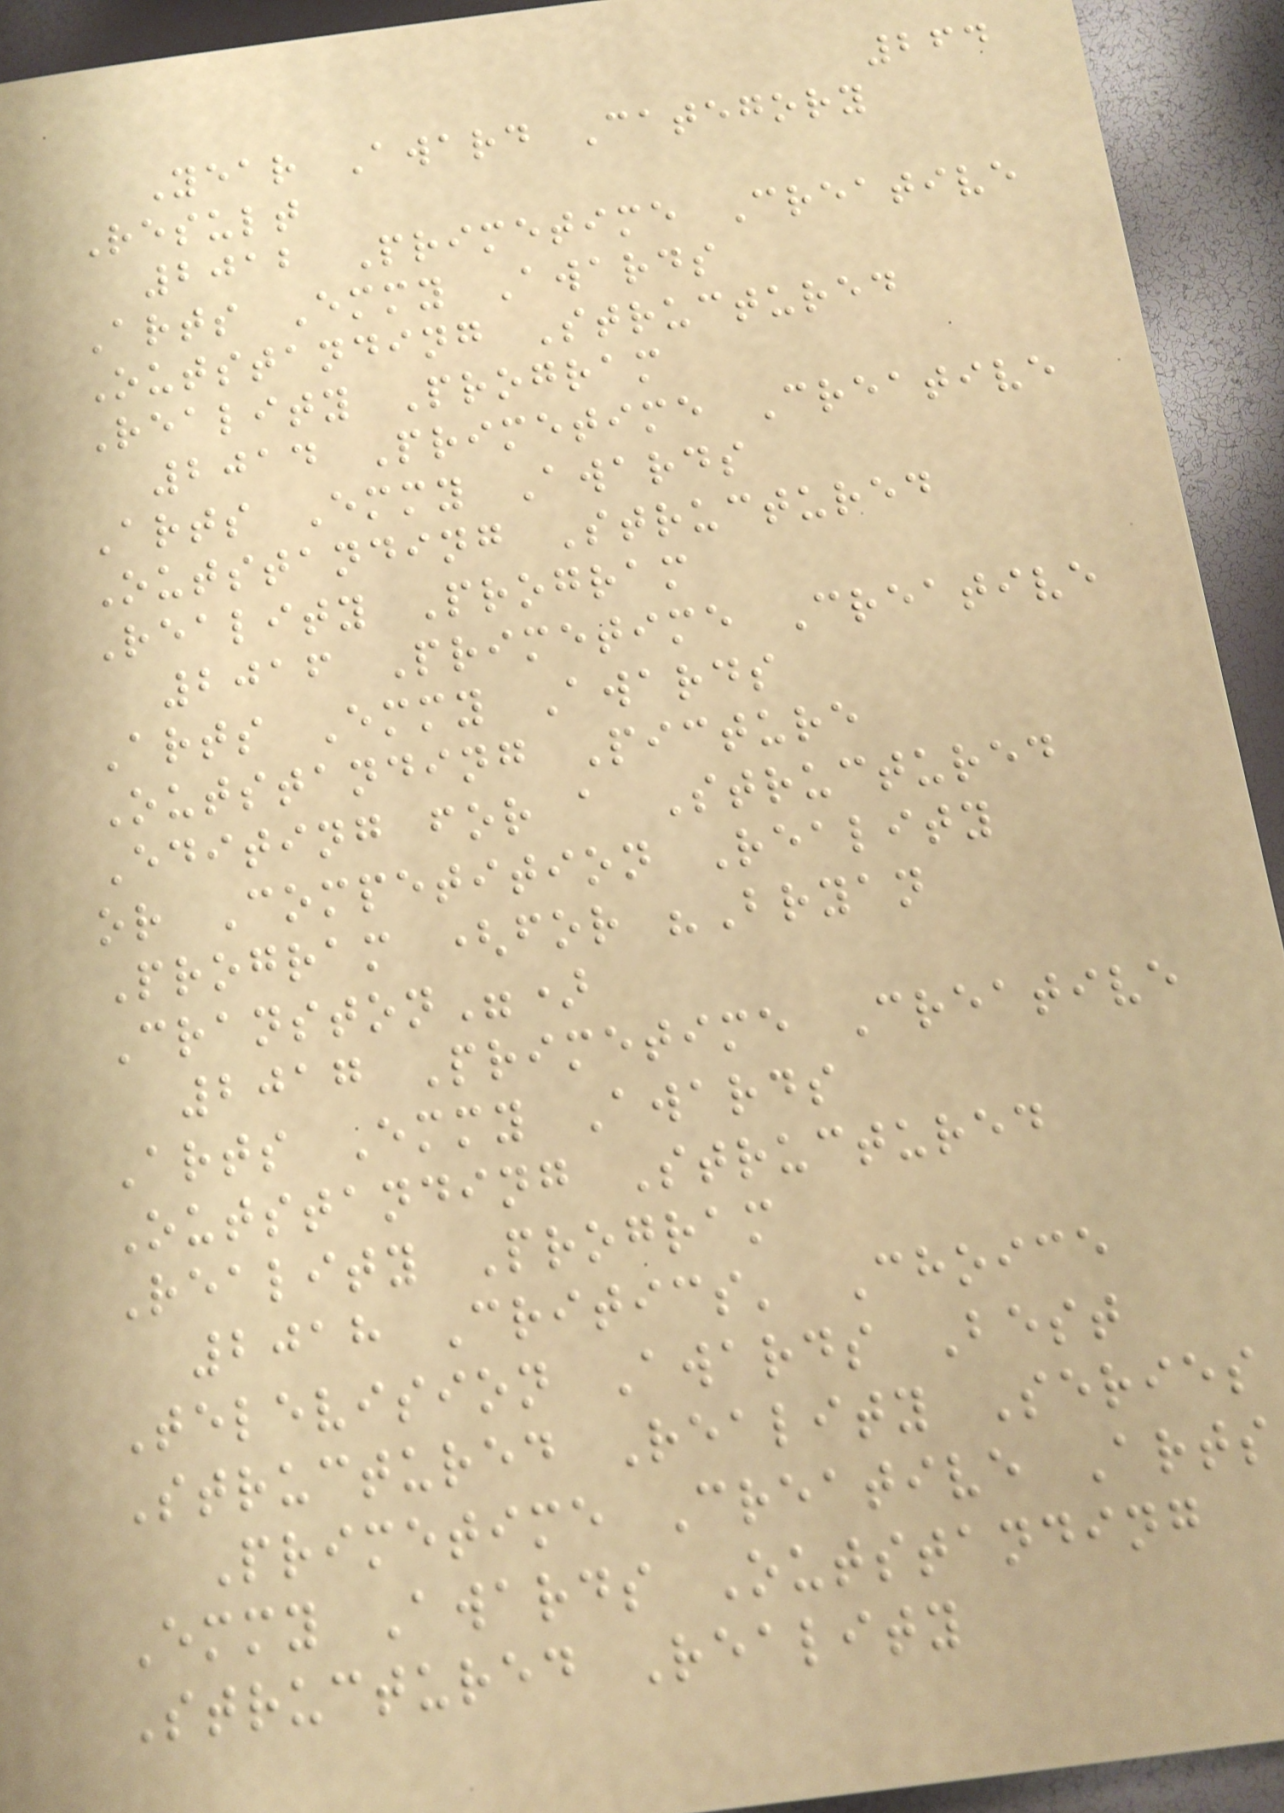264
Year Award Category
Result
2012 Primetime Creative
Arts Emmy Awards
Outstanding Structured
Reality Program
2014 Primetime Creative
Arts Emmy Awards
Outstanding Structured
Reality Program
2016 Primetime Creative
Arts Emmy Awards
Outstanding Picture
Editing for a Structured
or Competition Reality
Program (for "Bryan
Cranston")
2017 Primetime Creative
Arts Emmy Awards
Outstanding Structured
Reality Program
2018 Critics' Choice
Television Awards Best
Structured Reality Series
Primetime Creative Arts
Emmy Awards Outstanding
Structured Reality
